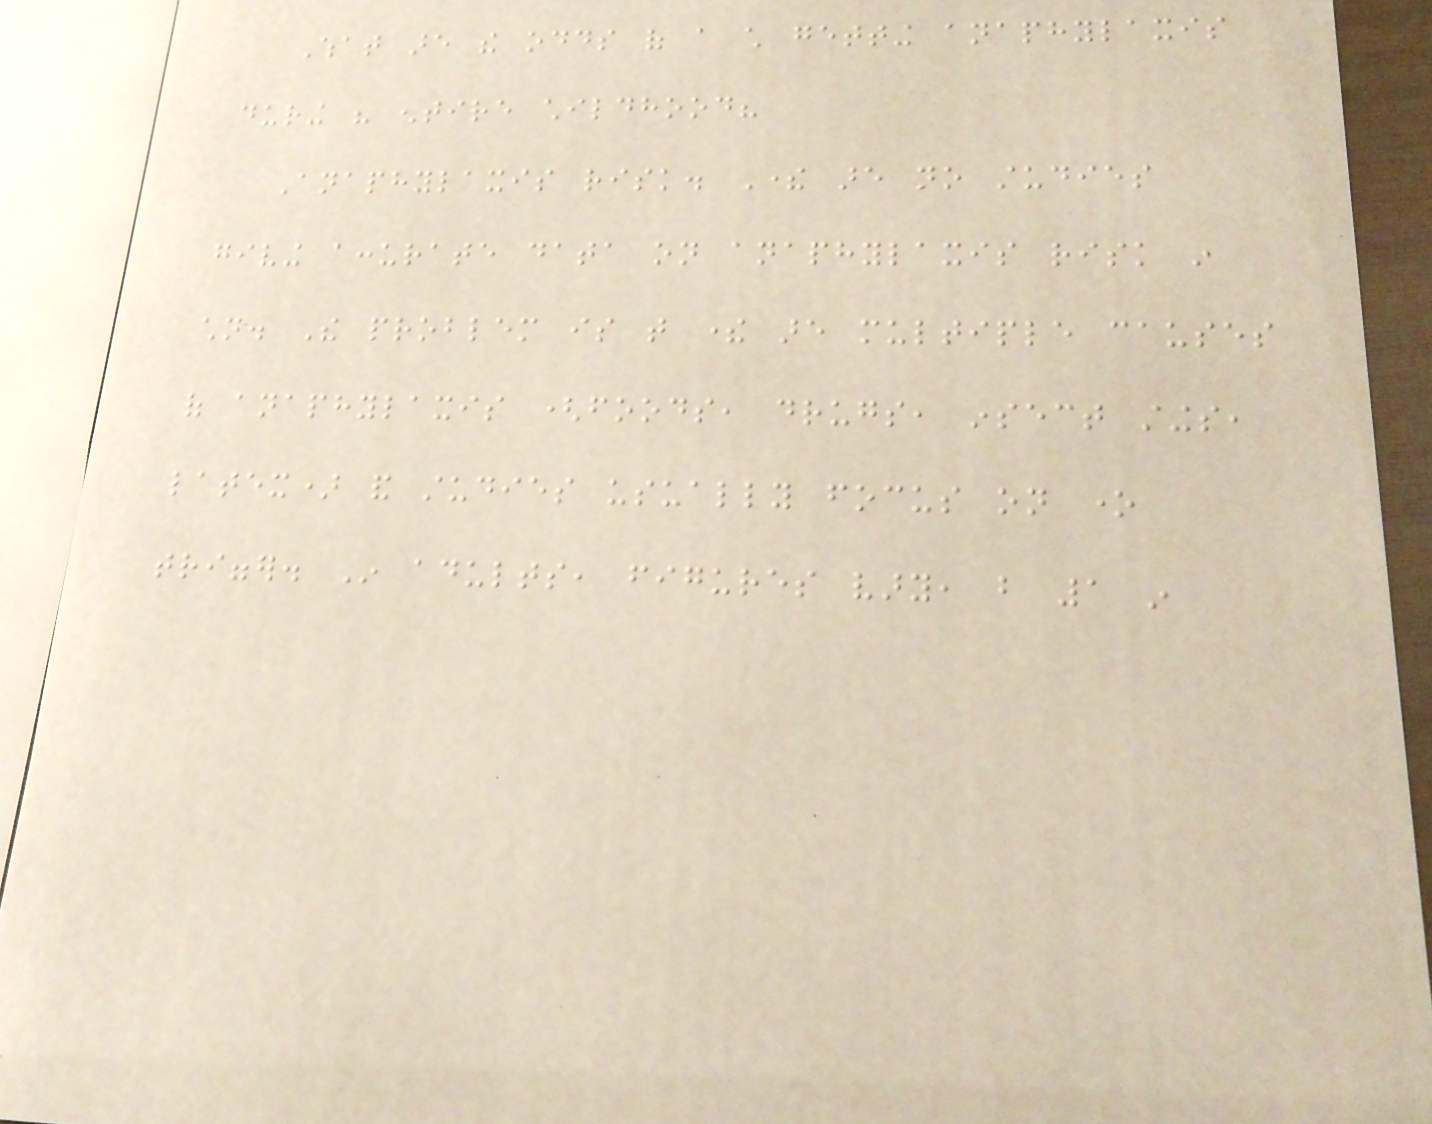What are the odds of a child getting anaphylaxis
during his entire childhood?
Anaphylaxis risk. There are no studies
giving accurate data on anaphylaxis risk in
children. The problem is that there are multiple causes
of anaphylaxis (foods, drugs, insect stings,
latex) and studies usually focus on one
trigger. In adults, figures vary, but 1 in
